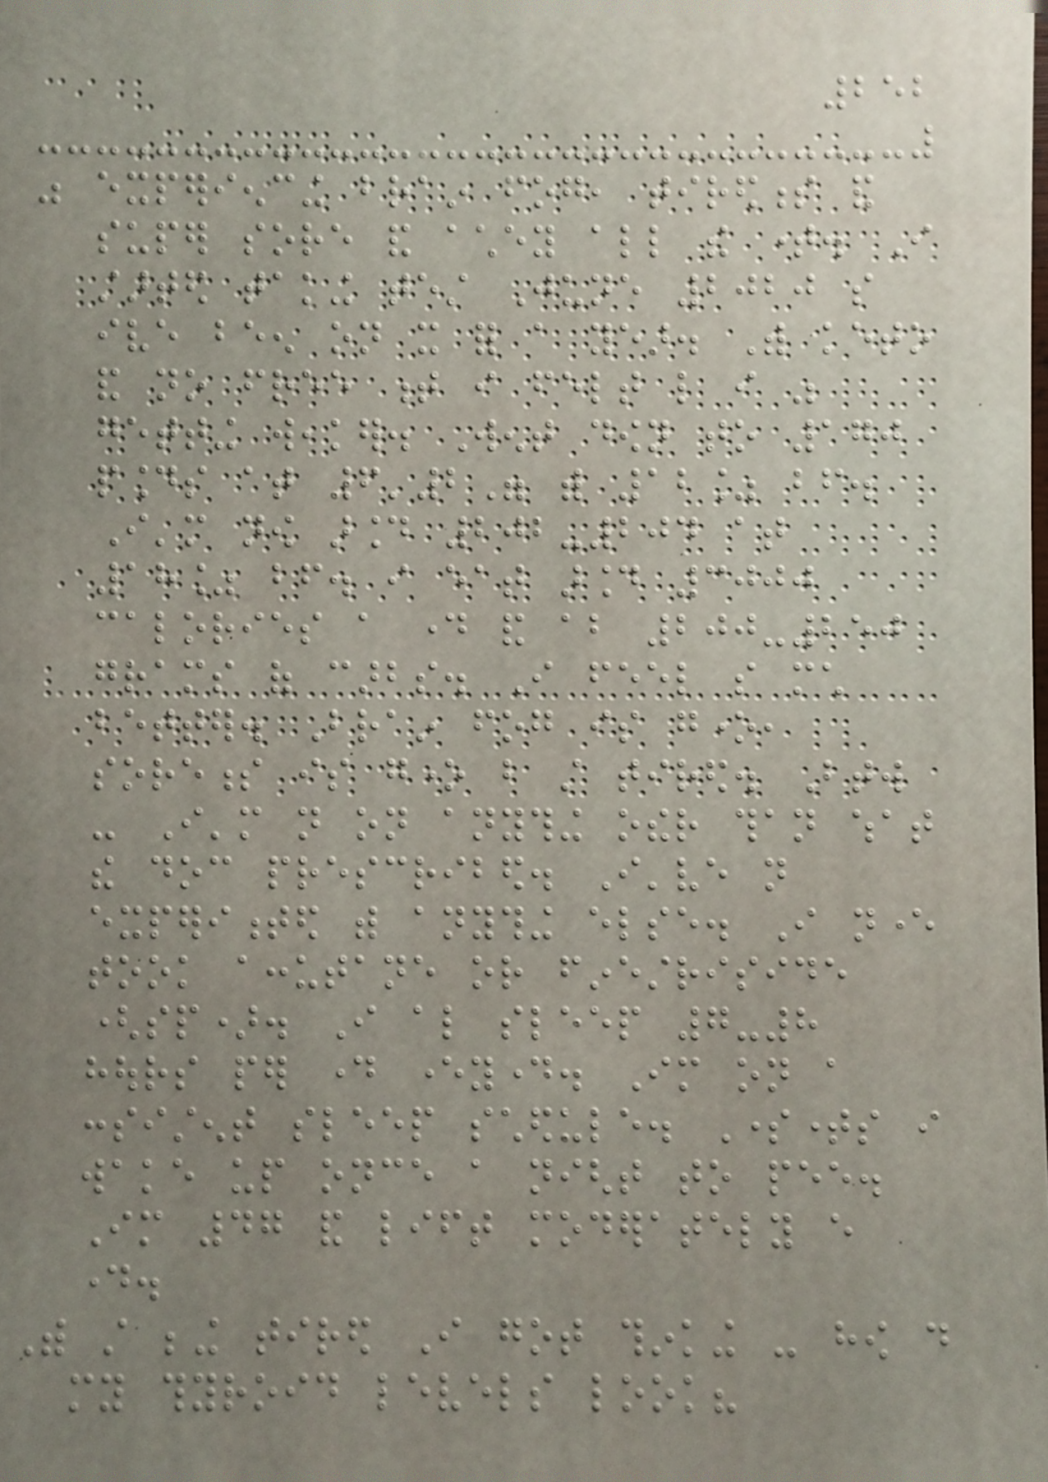252
was experiencing brain fog, tiredness and
super sore and achey all the time. I
started taking test June 2020 so
ive been on it for a year. With keto
and no free t i felt like i was
getting weaker. Went down to 170
pounds at 6'2" with 12% bf.
I'm now around 202-204 at
18% bf. i eat around 3000
calories a day and about 200-250
grams of carbs. I feel so much
better. Brain fog is gone,
soreness is gone but still tired. Btw
- I'm not on anything other than what
the doc prescribed. I've not
experimented with anything else. I never
took accutane or finestriside
(sp). I also sleep 7-8
hours per day everyday. Im on a
consistent sleep schedule. Sometimes i
wake up once a night to pee.
Im 47 and lift moderately every
day.
With still being tired I got thinking - how do
my thyroid levels look?
